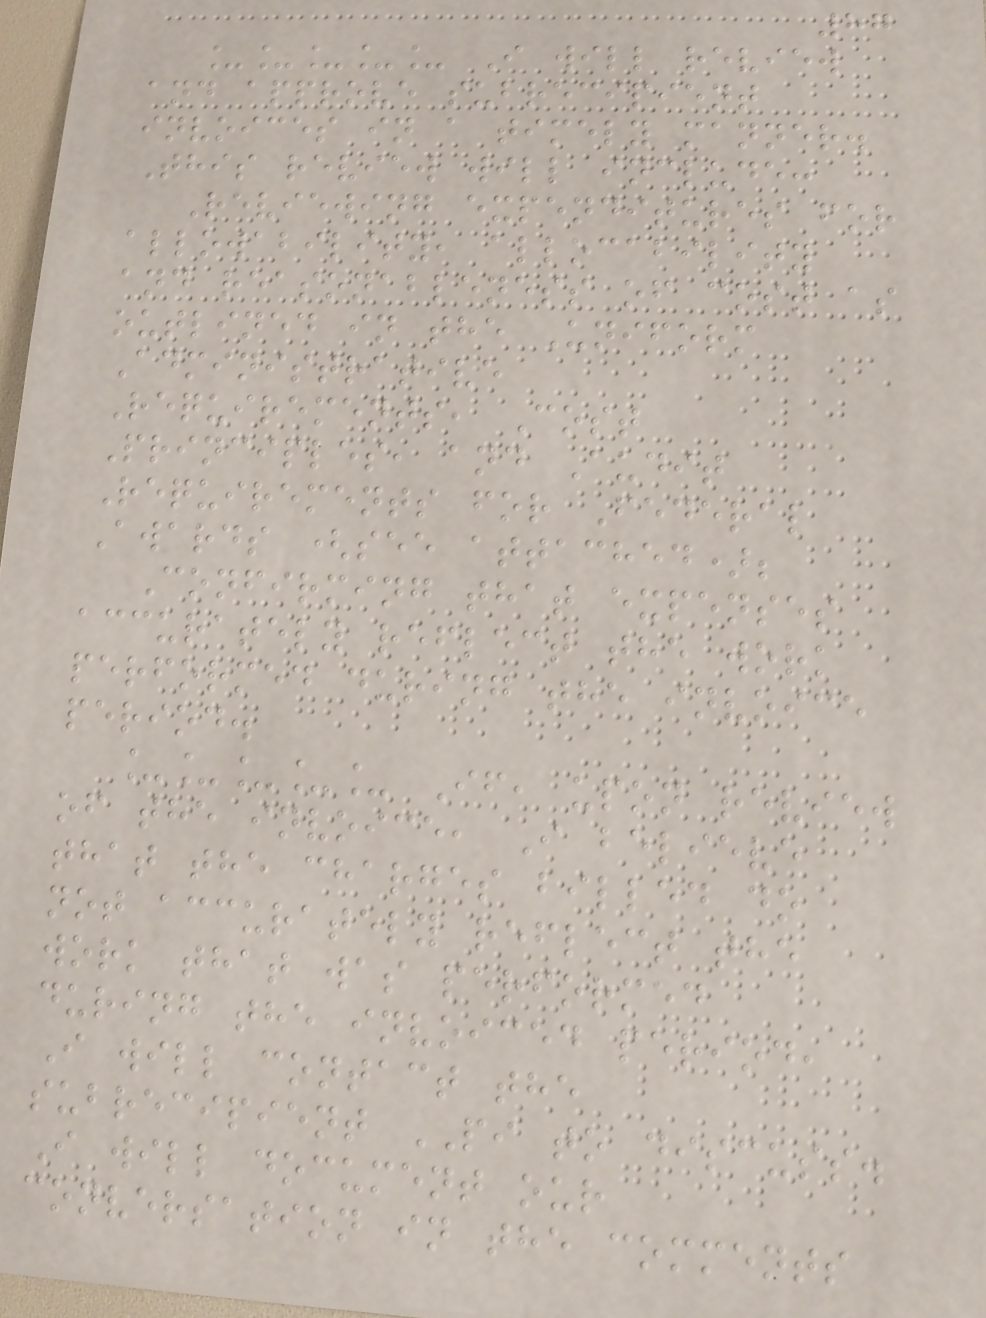87
_____ I will review
and approve subrecipient
invoices in a timely manner.
This review will include:
Reviewing expenditures for
allowability, allocability
and reasonableness of cost as
outlined in the Uniform
Administrative
Requirements, Cost
Principles, and Audit
Requirements for Federal
Awards (see attached);
Confirming that expenses
accurately reflect the work
performed during the invoice
period.
_____ If, upon review
of the invoice, I believe
that the charges billed do
not accurately reflect the
work that was performed
during the invoiced period,
I will contact the
subrecipient PI to discuss.
I will document our
conversation in the comments
